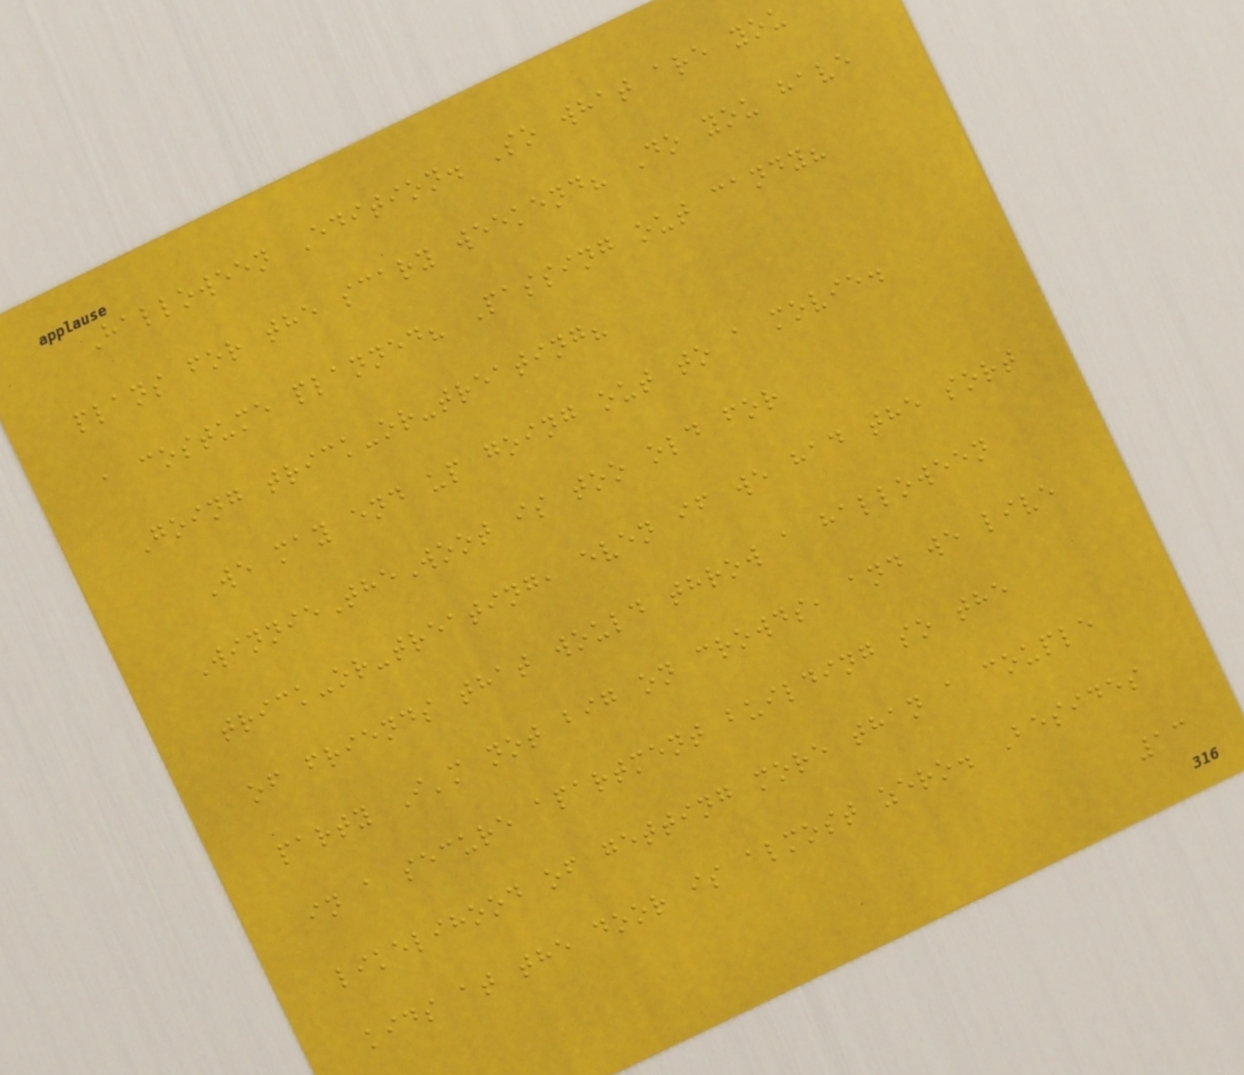Halloween Edition. So what are you
plans for the scary weekend? Do you have
a costume planned? Passing out candy?
Going trick-or-treating?
We may end up going out to a movie.
WinnieTheWoot is too old for
trick-or-treating, even if we had the sort
of friends that would throw a halloween
party I'm not big on crowds, and we live
in a secure apartment building so the
likelihood of getting more than a couple
kids at the door is almost zero. Besides
13
